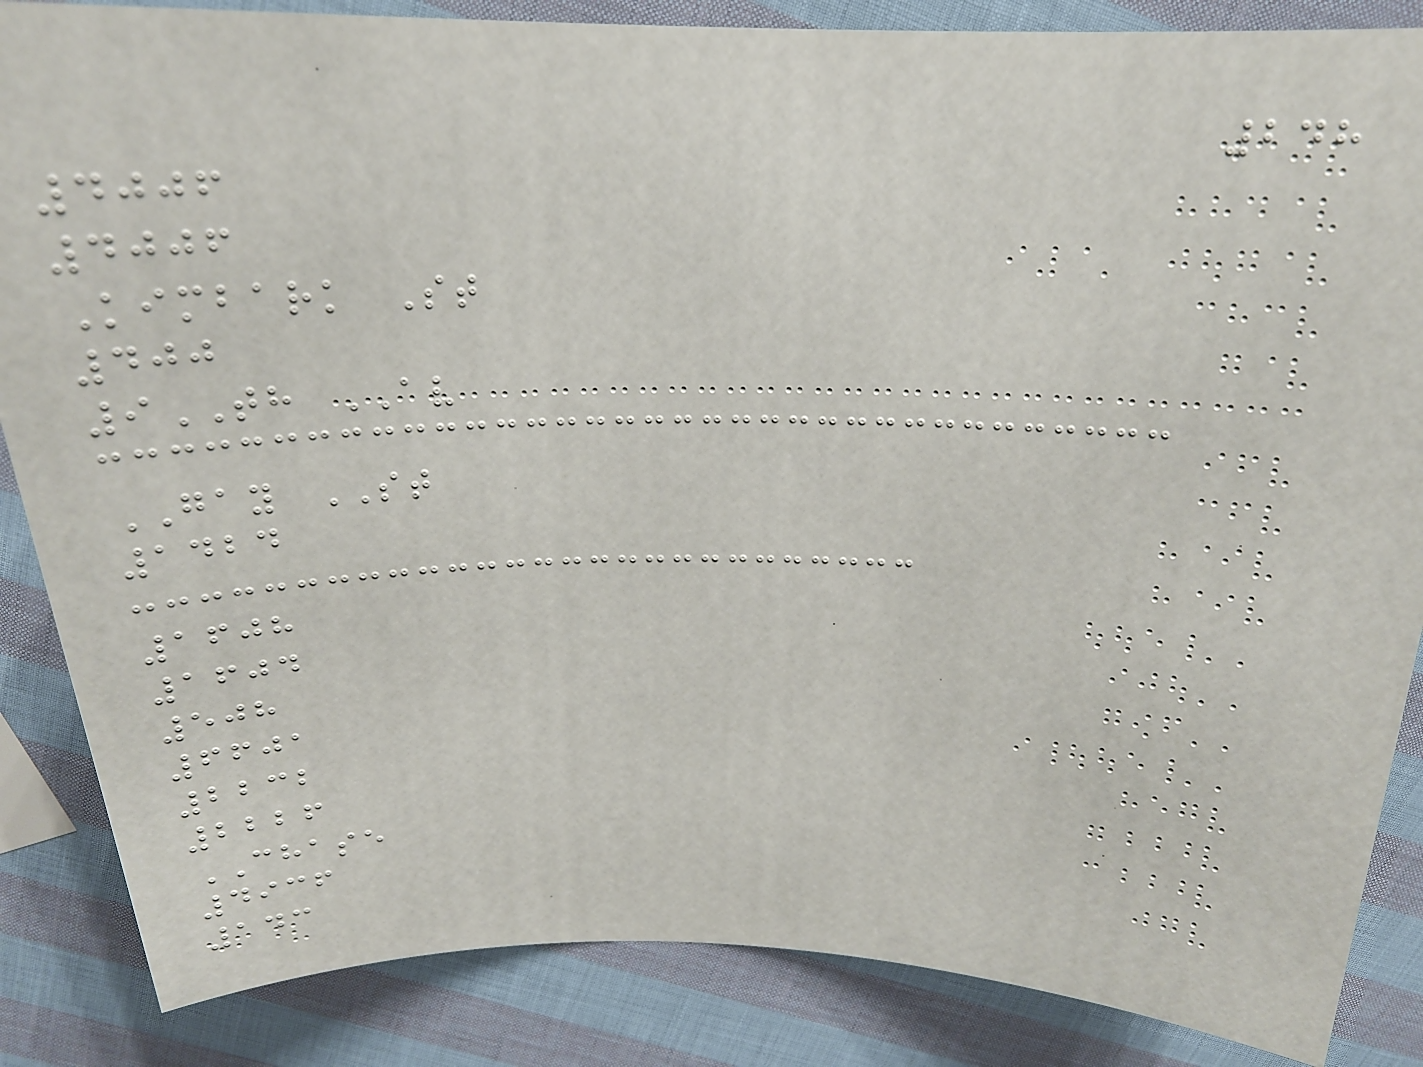248
4006
4006
Kimbark St
400
9TH AV
GAY ST
1424
1608
1604
508
6601
2232
2226
CHASE
4936
143
